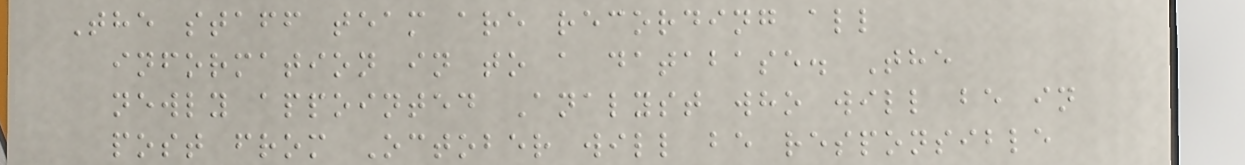The staff team are recording all
information in to a database. The
newly appointed Analyst who will be in
post from October will be responsible
